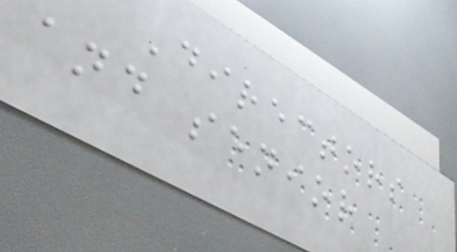Directors
and senior
